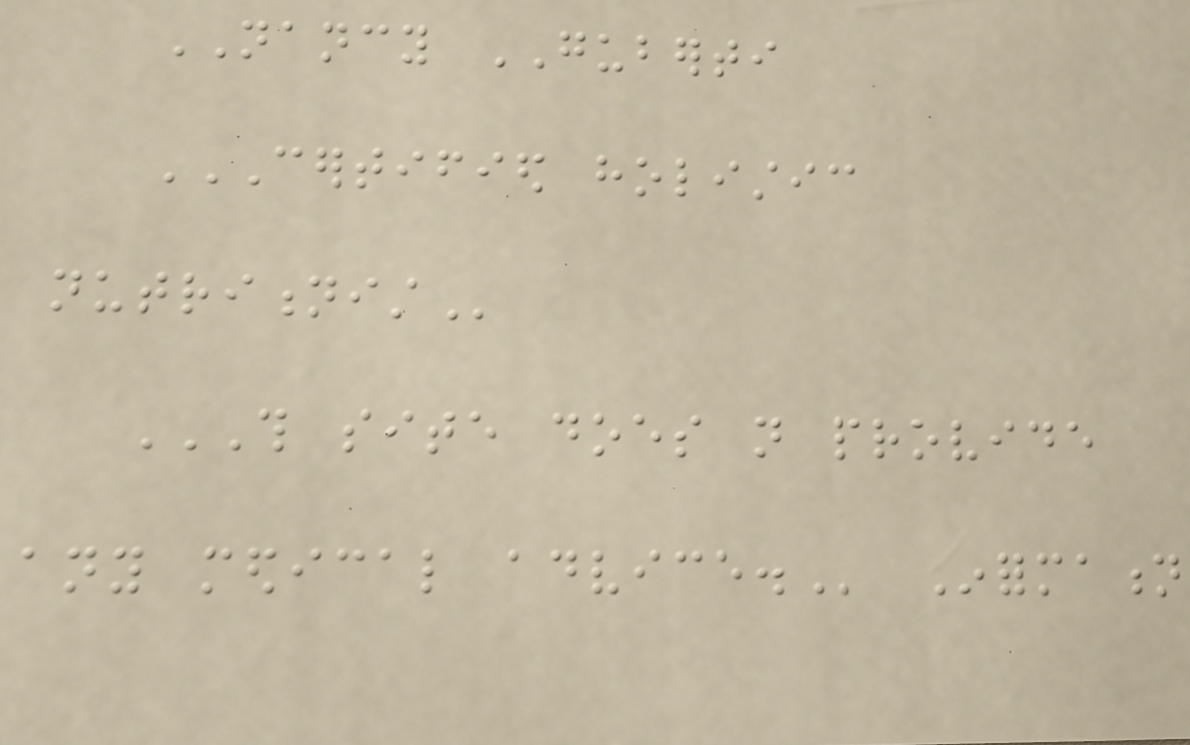NANCY GUBERTI
CERTIFIED HOLISTIC
NUTRITIONIST
THIS SITE DOES NOT PROVIDE
ANY MEDICAL ADVICE. Information
